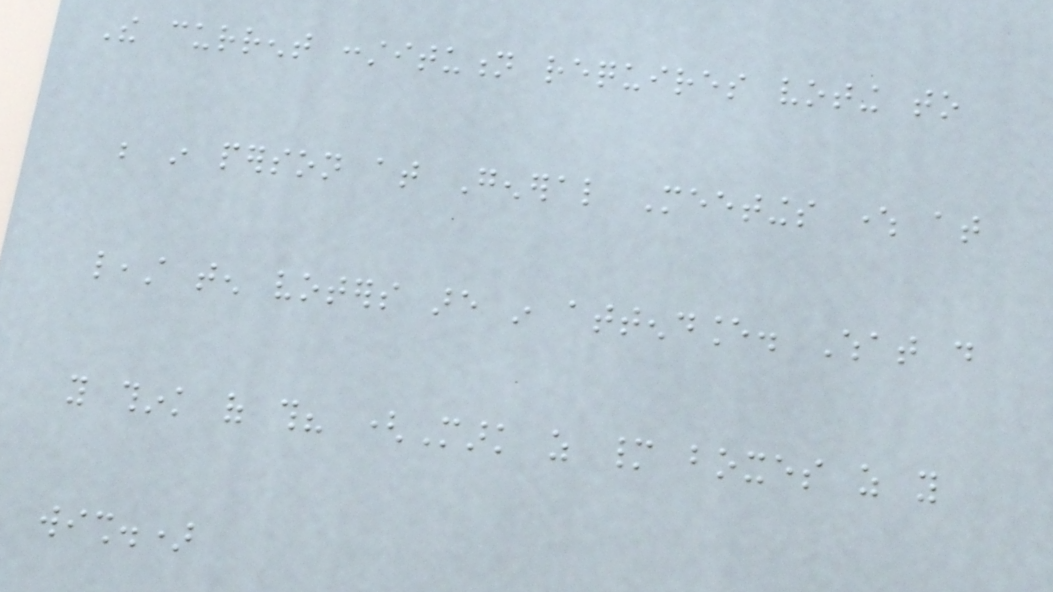The current constitution requires voting to
be in person at General Meetings where at
least ten voters are in attendance. What do
you think of this? (Mark as many boxes as you
wish.)
